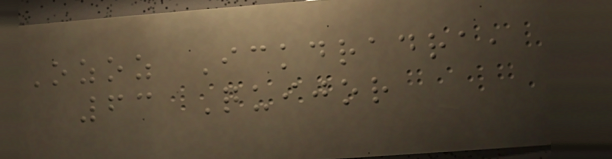Ozoz Ickdradra,
63 Quijor
